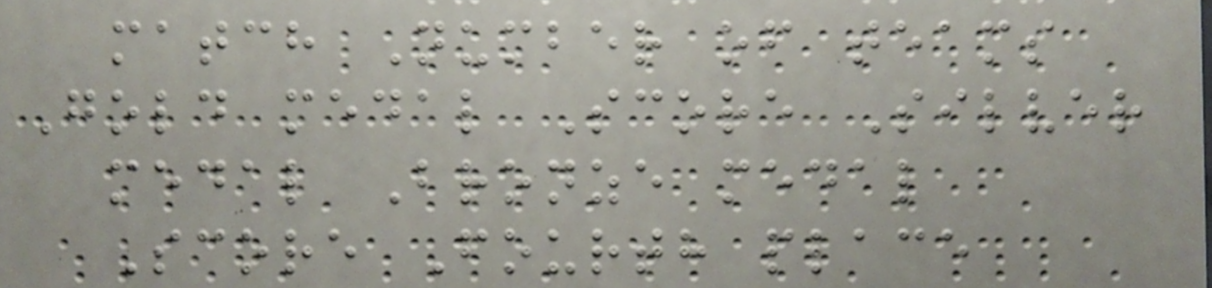match Number of teams
Gold medal Score Silver
medal Bronze medal
Score Fourth place
